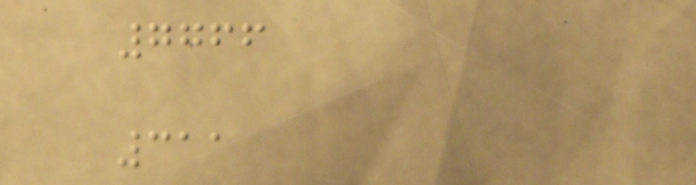7766
311
